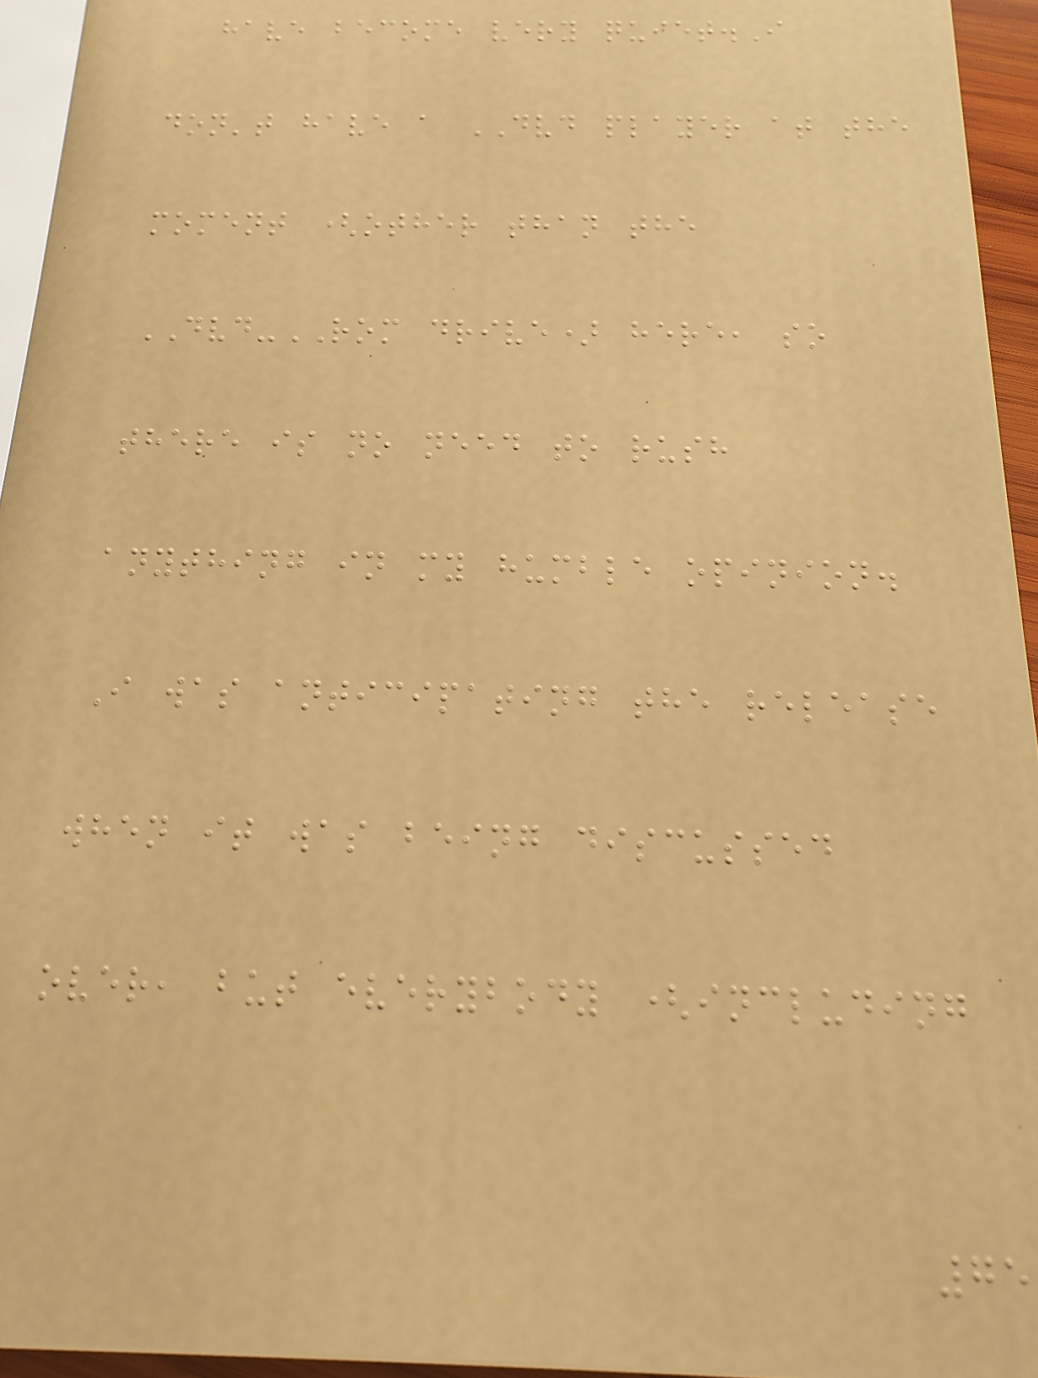have become very quiet.I
don't have a DVD player at the
moment (other than the
DVD-ROM drive) here, so
there is no need to rush
anything in my humble opinion.
I was anticipating the release
when it was being discussed
over, but everybody (including
75
